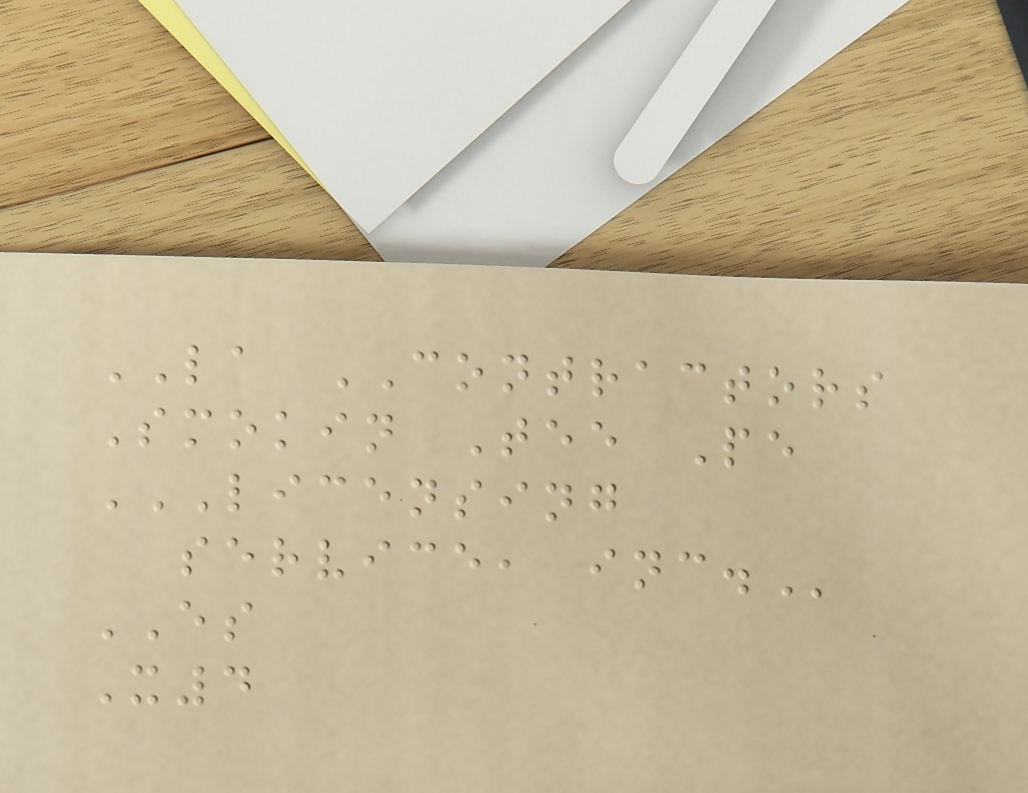LA CONTRACTORS
Smokin Tee Pe
LICENSING
SERVICE, INC.
ES
X4
